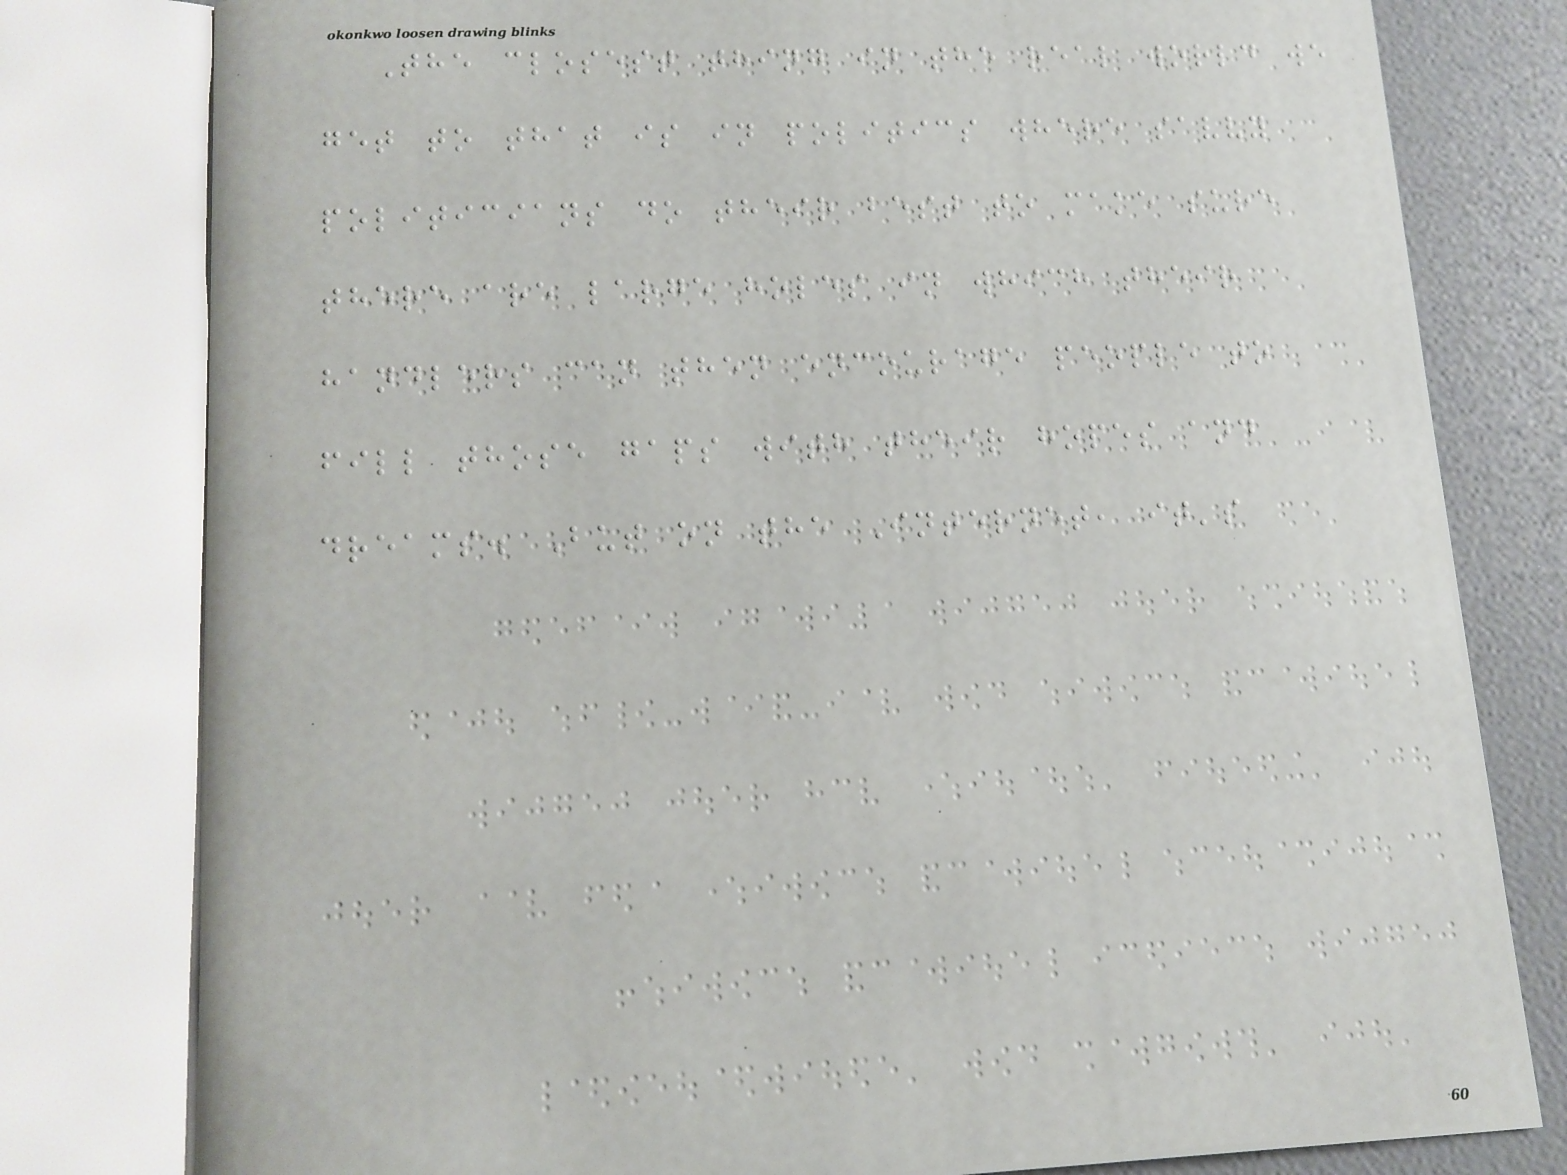The closest thing in the real world we
get to that is in politics where savvy
politicians do their best to make sure
there are large holes in which their
handlers can then encourage people to
fill those gaps with their hopes and
dreams. But on the Internet, it's
